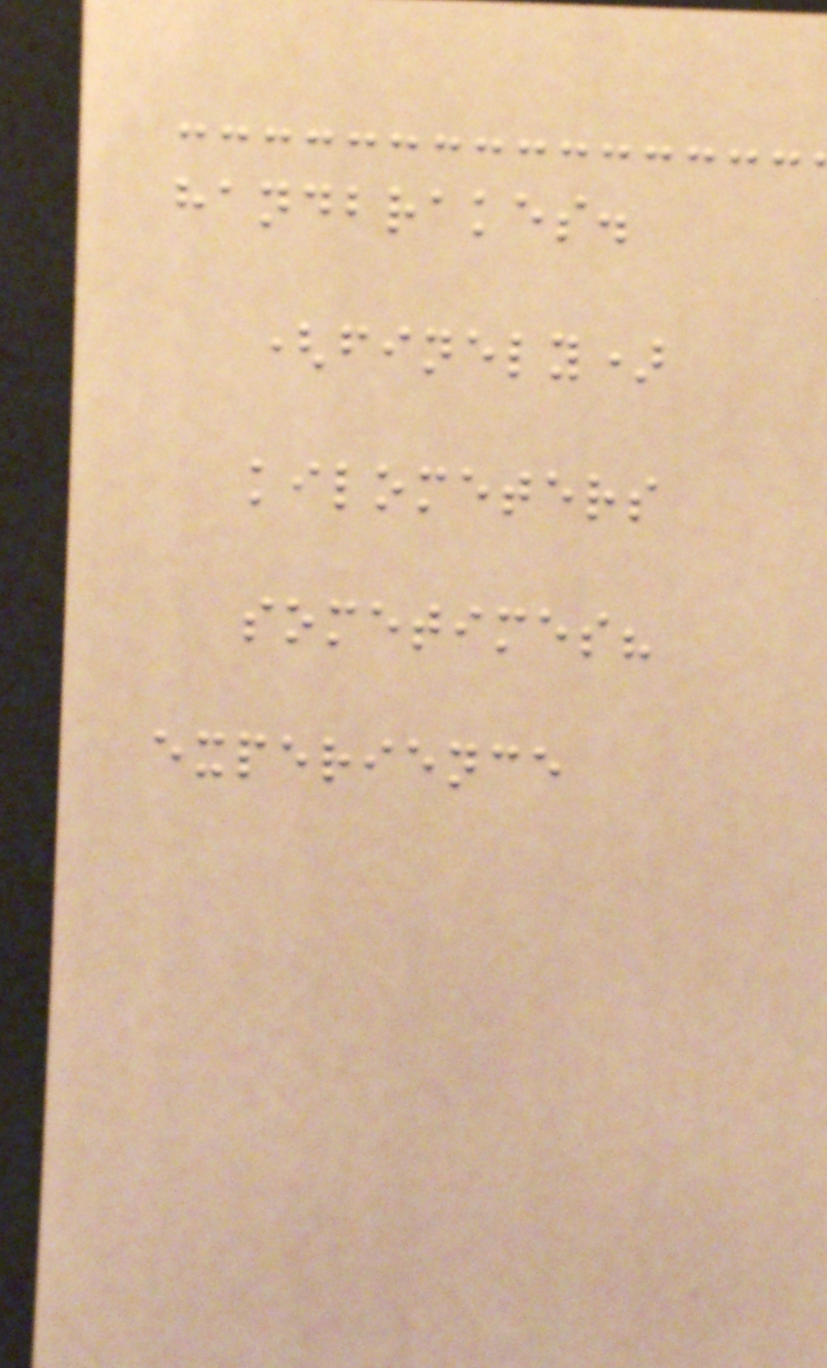handbrakes.
(finely)
kilometers
sometimes?
experience
